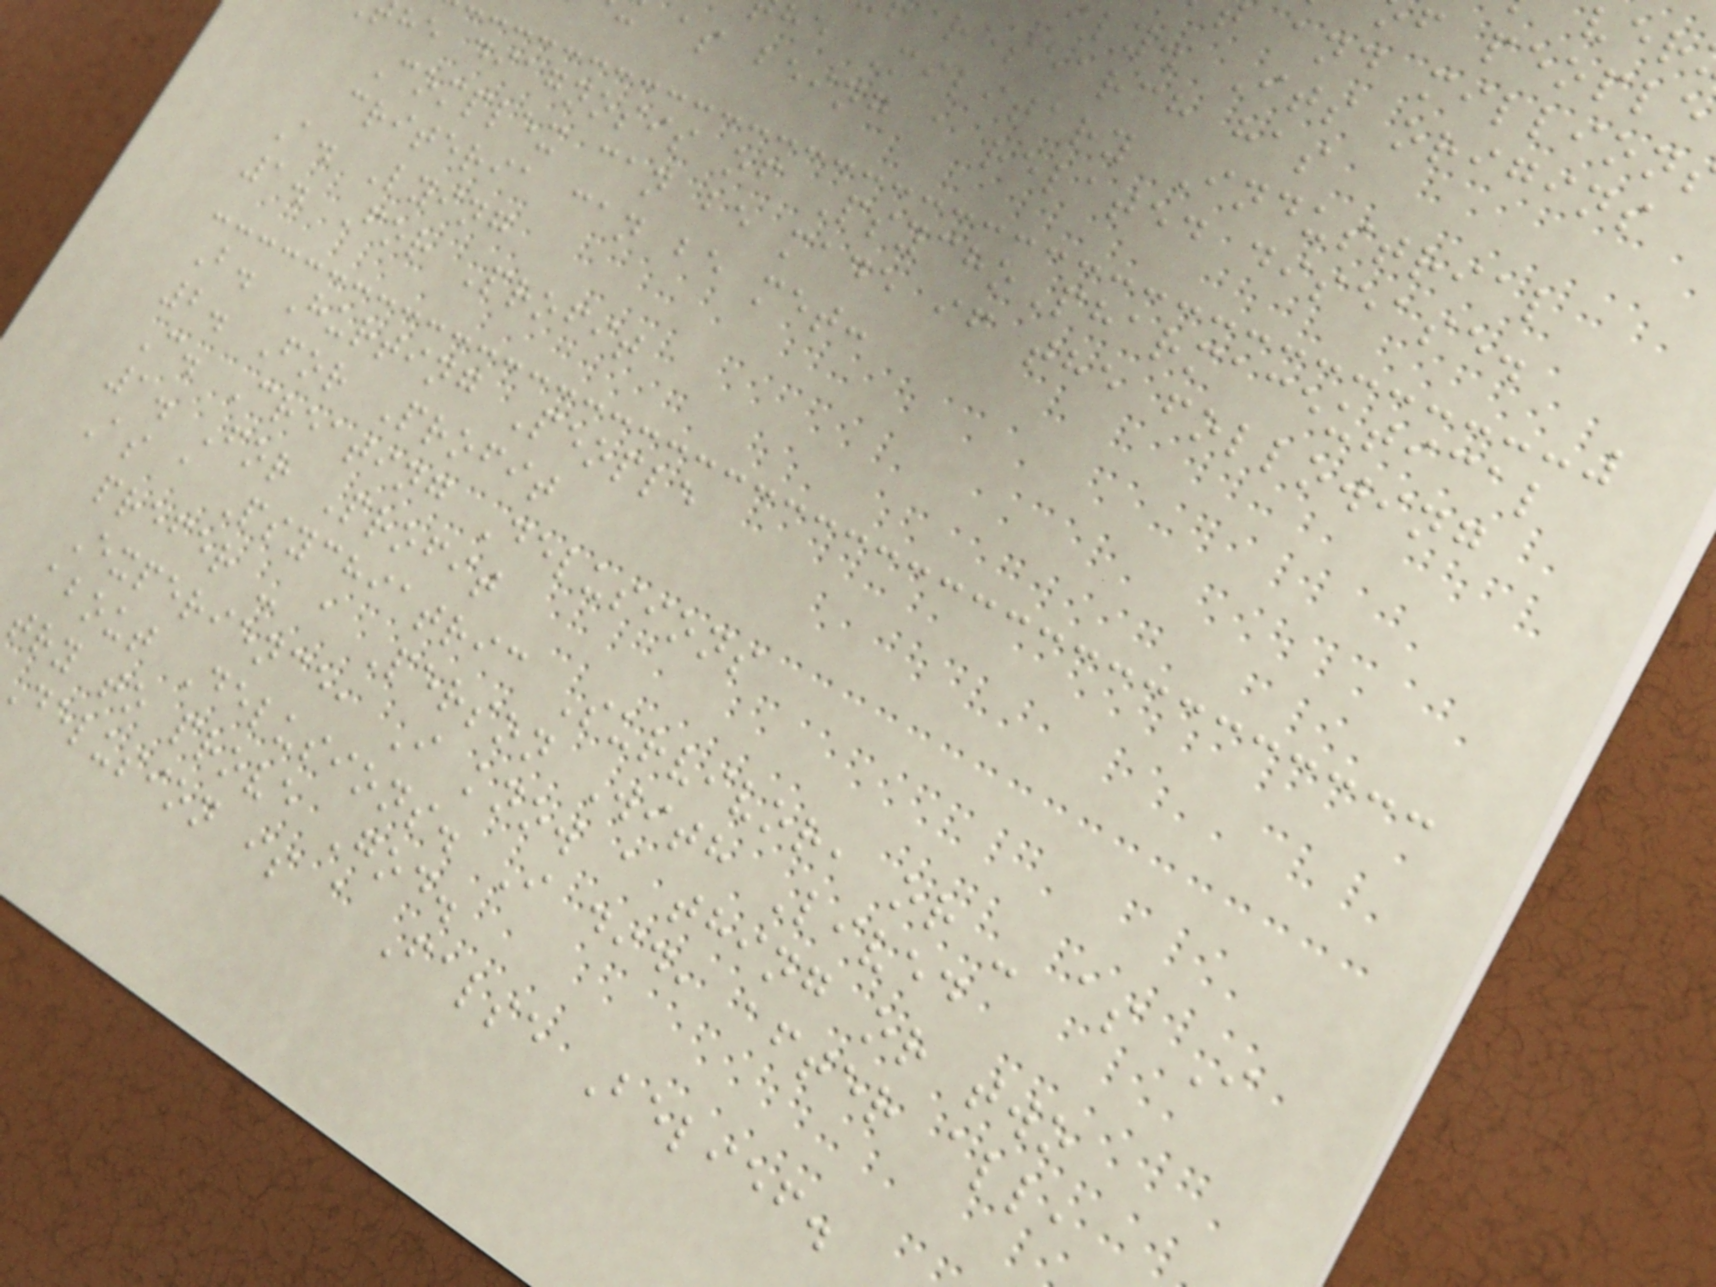and million
ly. Its origins
research has
he Military Industrial
as being a related disease.
he diagnosis of PsychoPharmaceutical
Complex can be made if the following
criteria can be met:
A. Lying
1. For Profit
B. Hurting People
2. For Profit
C. Creating Delusions
1. For Profit
As a Psychiatric Survivor, or - as I
prefer - a Person With Lived
Experience, I know a thing or two
about Delusions. I did, after all,
try to prove God.
delusion is a False Belief.
